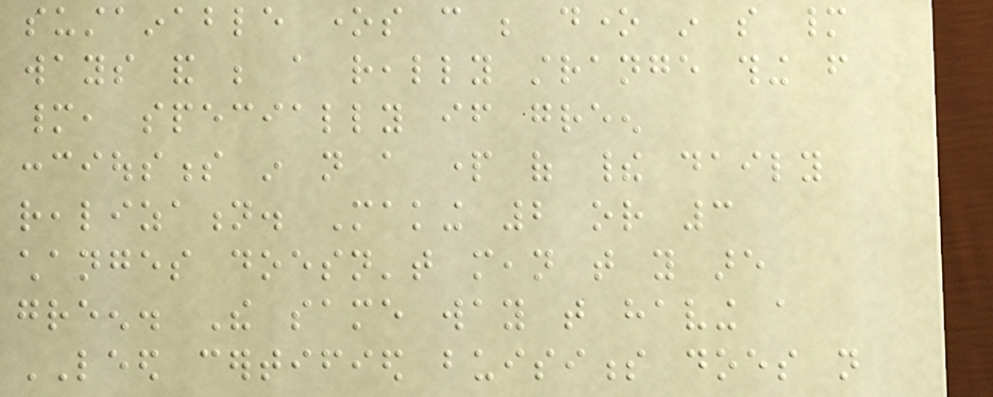sustainable ones can be done in so many
ways and be a really strange thing from
many, specially if green
conciousness in not a part of their daily
realization. Making 2 or 3
changes doesn't mean that you are
green. The same way that having a
LEED certified buisiness does not
